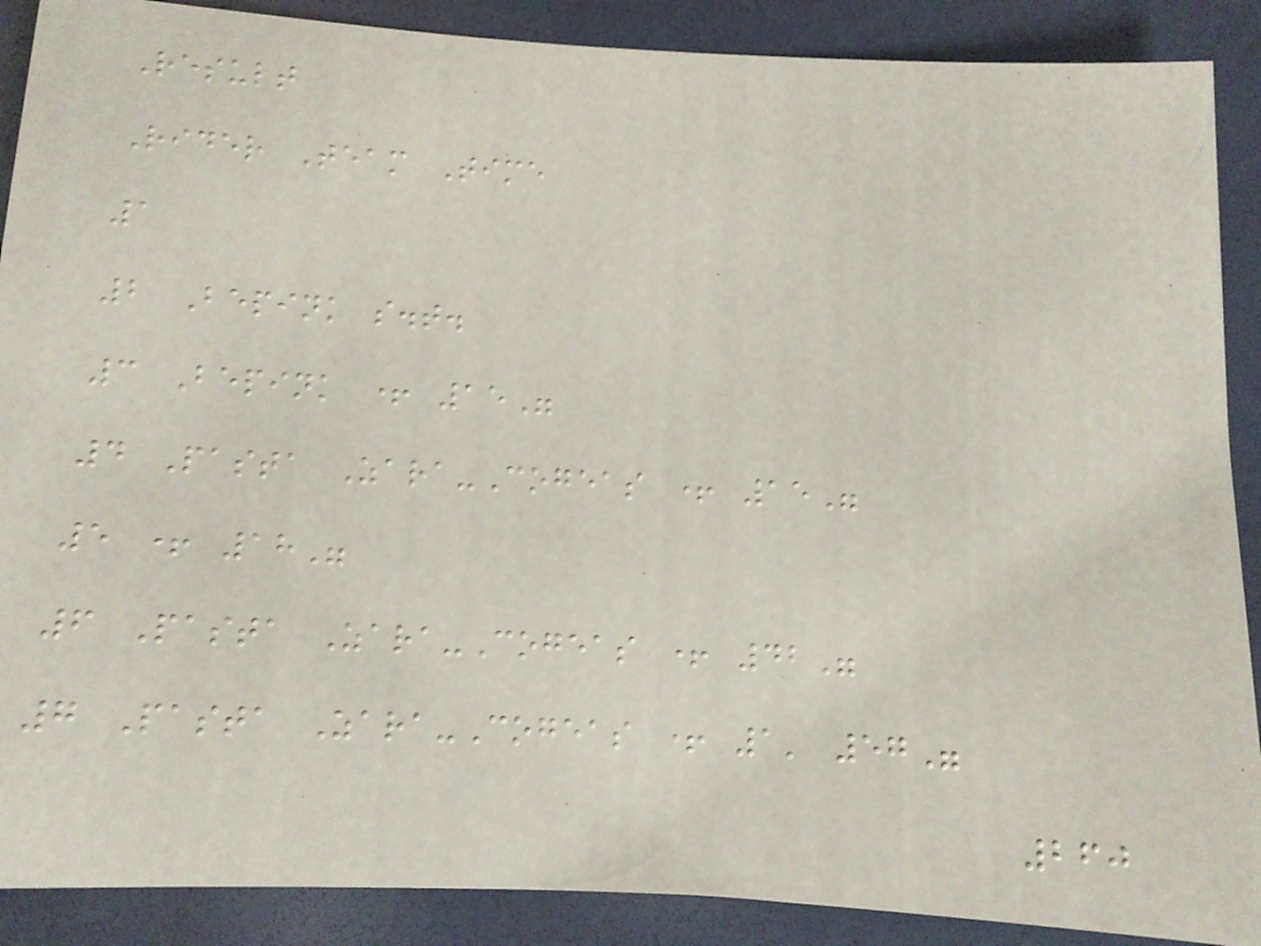Result
Rider Team Time
1
2 Bepink s.t.
3 Bepink + 15"
4 Pasta Zara-Cogeas + 15"
5 + 18"
6 Pasta Zara-Cogeas + 42"
7 Pasta Zara-Cogeas + 1' 57"
260
